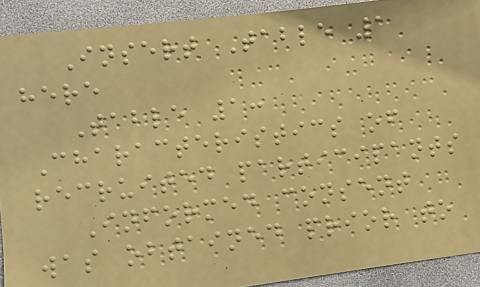Insert Table 1
here
Table 1:
Characteristics of
recruited participants
Informed consent
was obtained prior to
